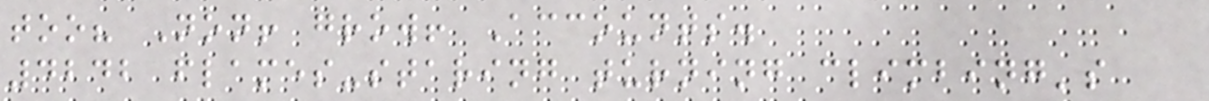too? Non! grow! Accounts.
4242 flames-staring turning climbing's
